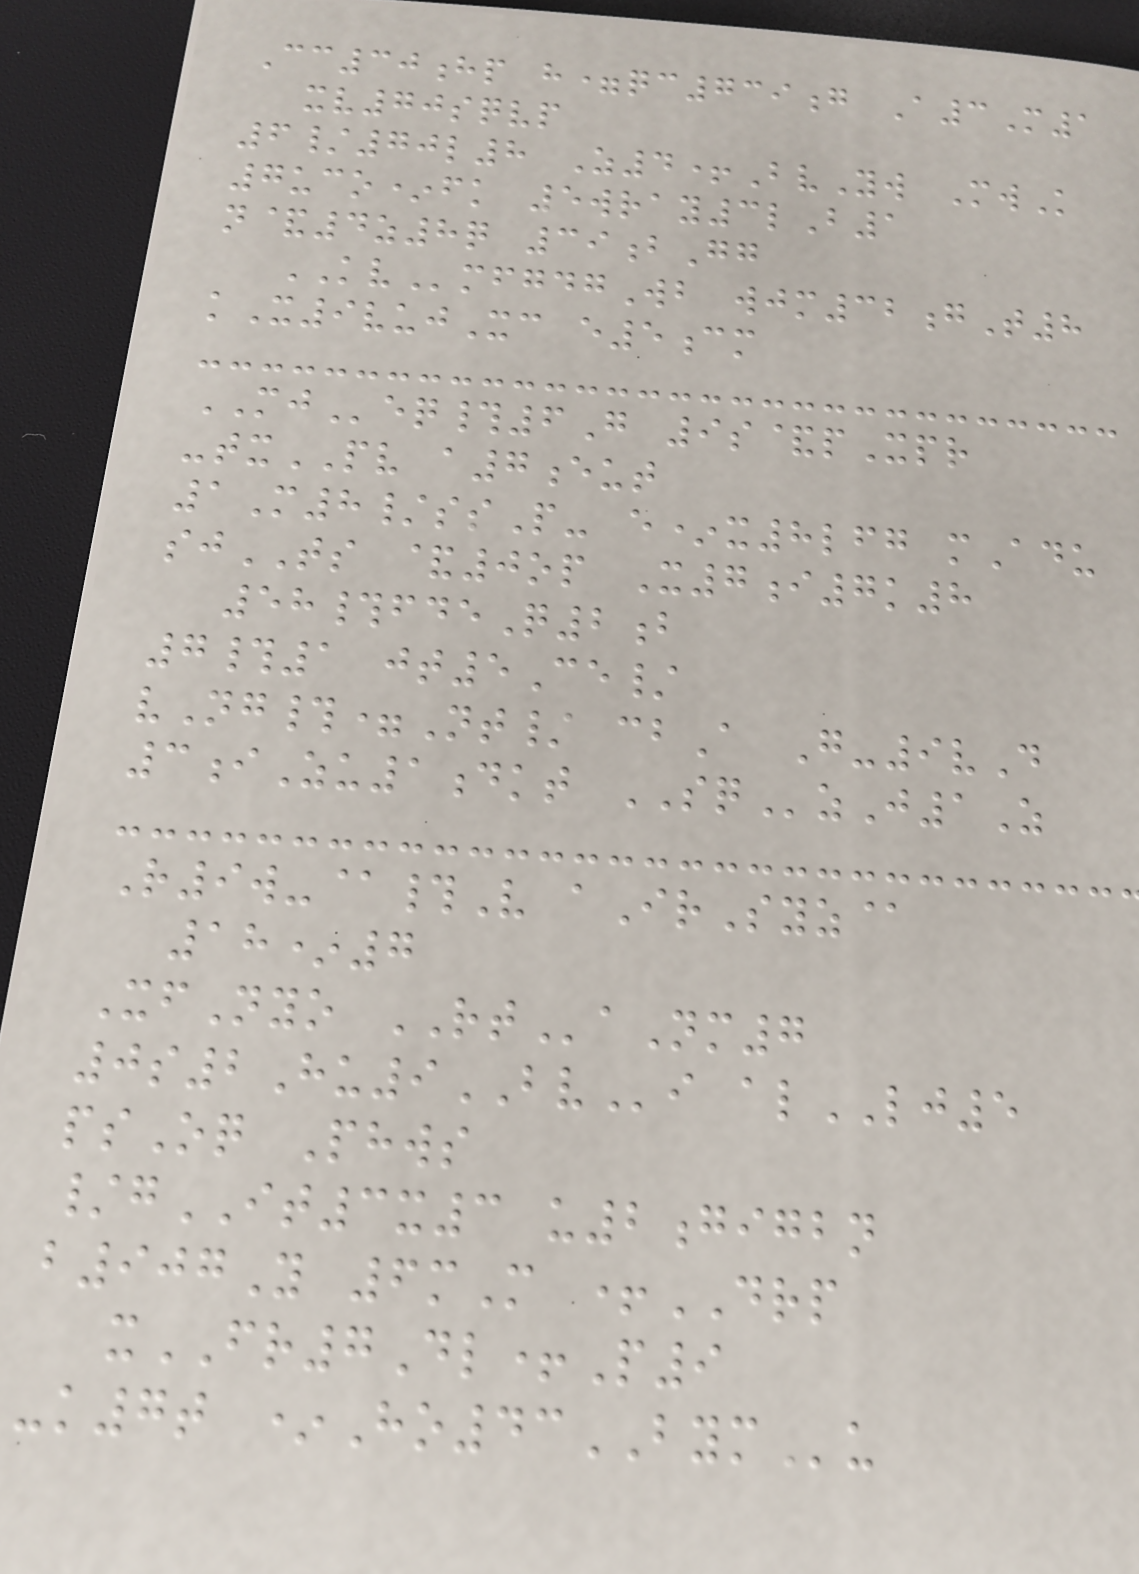Cc30hp h=qc739g A3M1
xv70sqvp
6/70l8 Z4+BvYw MwK
7uco*fk 5wray3lB1
n&4z8q 39bGg
KVmfgdgWb wjm32gT8
kX9vujXc e5cm
MJeq#6G 9s&pXpr
-txPV a7eut
1M8/ssP- e*x8lfg mAdu
sjTS &0op X7i7k8
58#fdeQ2b
7#1 jt5Ce/
vNg#=Nt/ cbA G-9vD
3iZu1dkt SQzJ1Z
R9w-@#V aIrSyz@
18*7
XfNyo RTaNm7
0s2Hu9BVi alLJ5
psOq Phws
/gIT3x3 u2gigbn
b907Y 6mM +DRP
xFR7Dl+P9
-k7t *Ho43BYMu
